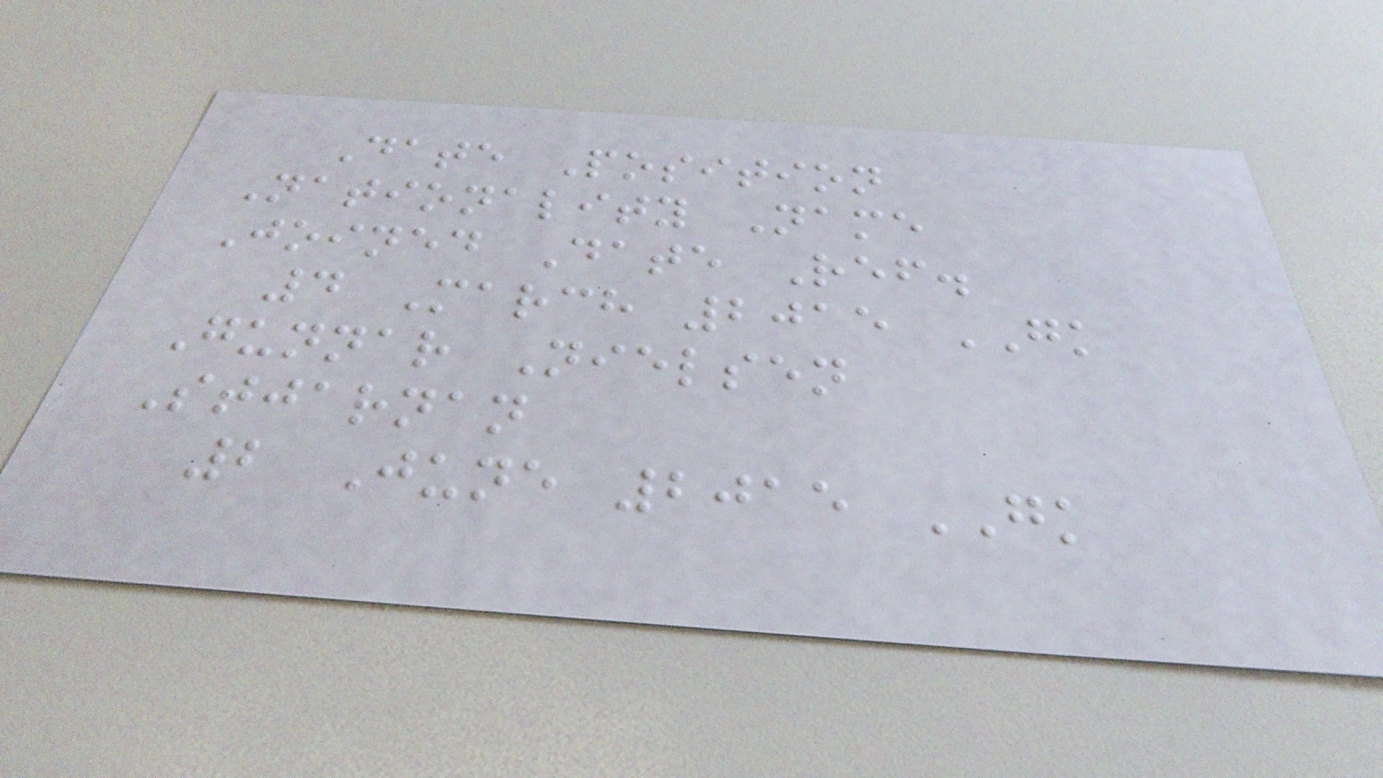Date Position
Nationality Name
Joined Date Ref.
4 March 2015 GK
Gunnar Nielsen
Stjarnan
2 June 2015 GK
